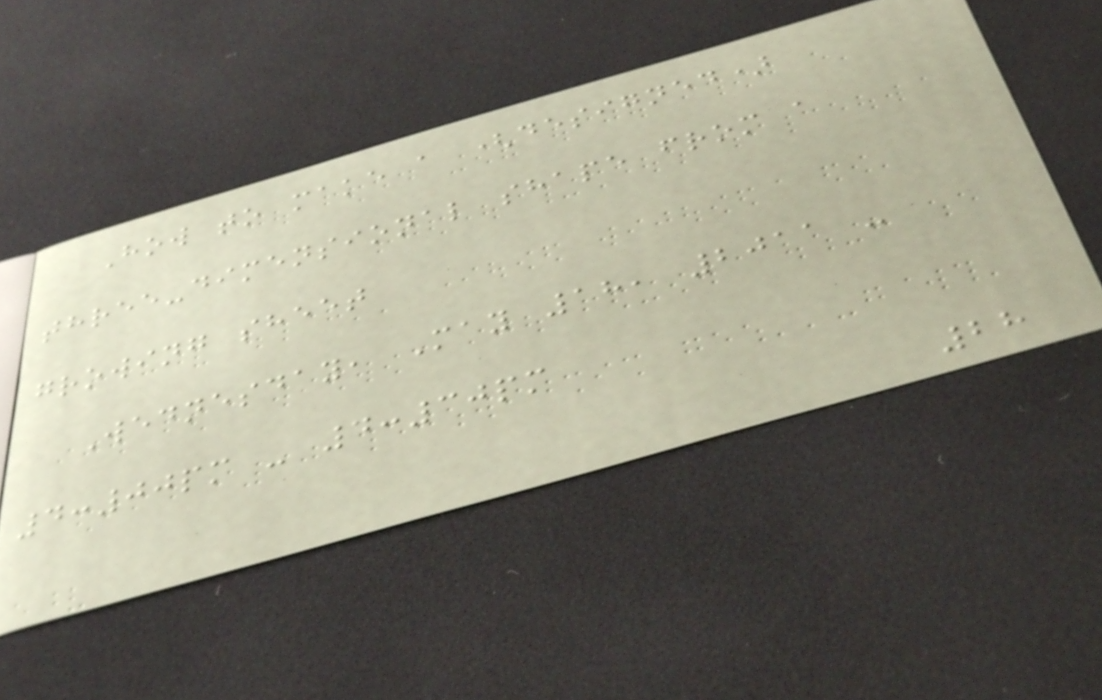How to make a (designed)
three-dimensional shape from a
growing sheet
Wednesday, May 18, 2011 -
4:00pm - 4:30pm
28
